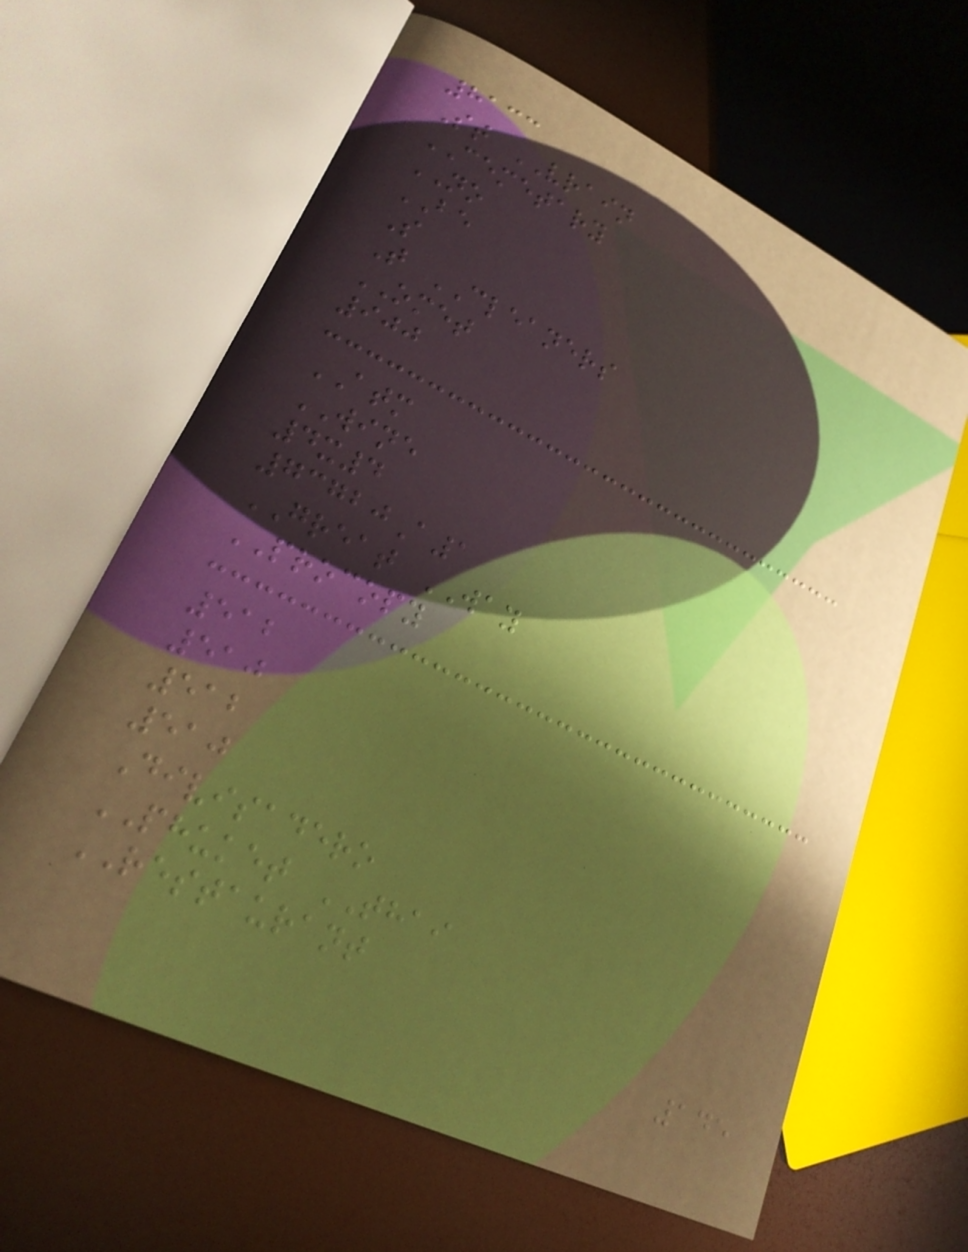8133
St VRAIN
CEMETARY
NO
BE
S
T CLEANERS
OMET
900
ATM
WINE
4x4
73720A1
GREAT WAY
PROCOPY
512
510
512
510
Divisadero
PHUKET THAI
RESTAURANT
145
